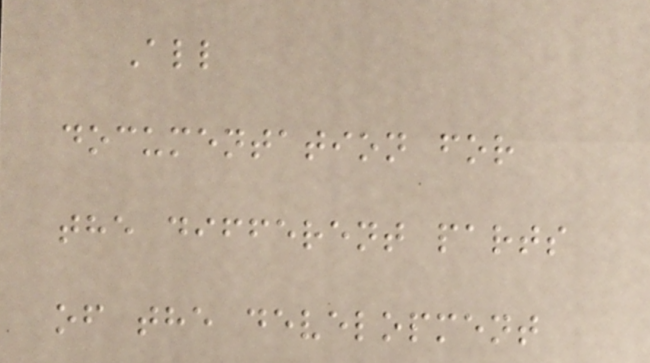All
documentation for
the different parts
of the development
